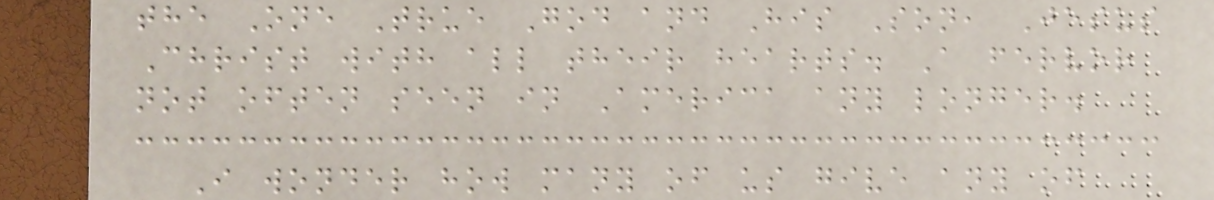the One True God and His Son, Jesus
Christ with all their hearts. A fervor
not often seen in America any longer.
I wonder how many of us give any of
